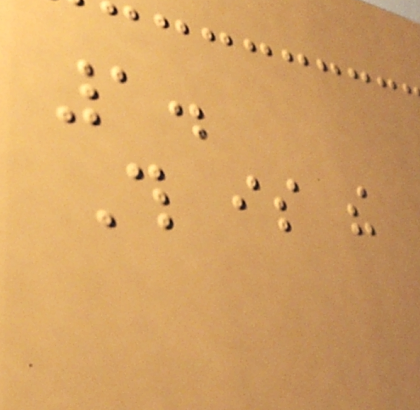1.
This is the
